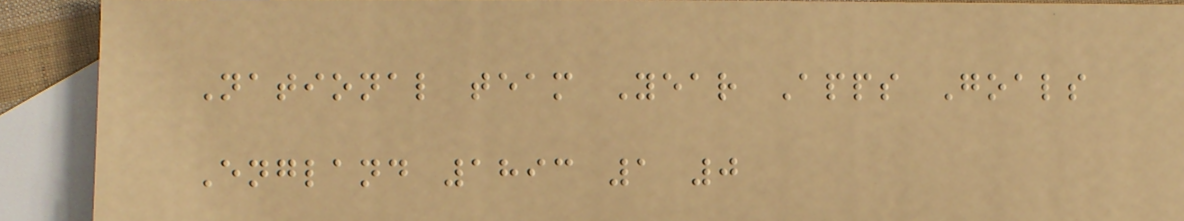National team Year Apps Goals
England 1893 1 0
